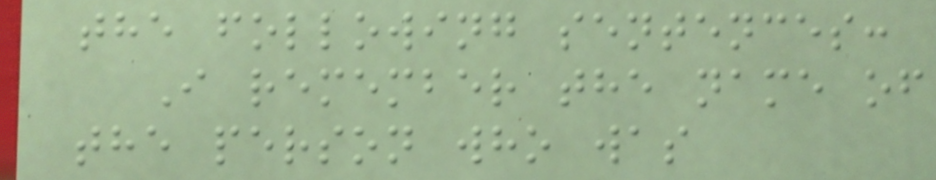the following sentences:
I remember the name of
the person who was
